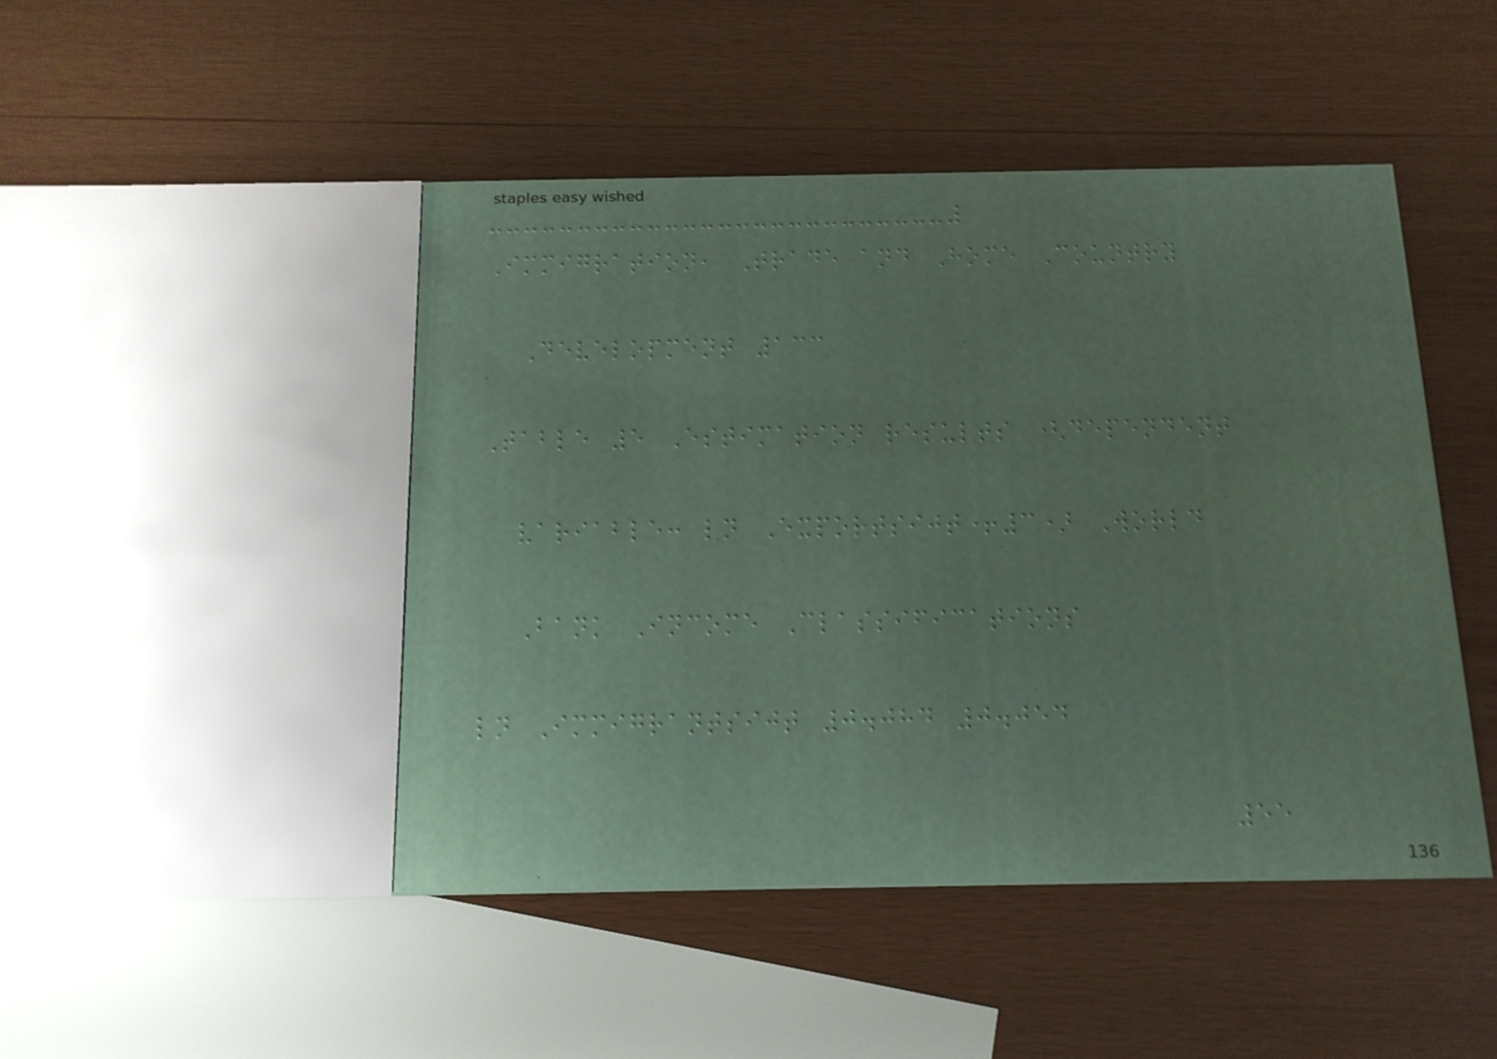Immigration, Trade and Home Country
Development 133
Table 5 Estimation results (dependent
variable: ln Exportsijt+3) World
Bank Income Classifications
ln Immigrantsijt 0.084 0.054
55
